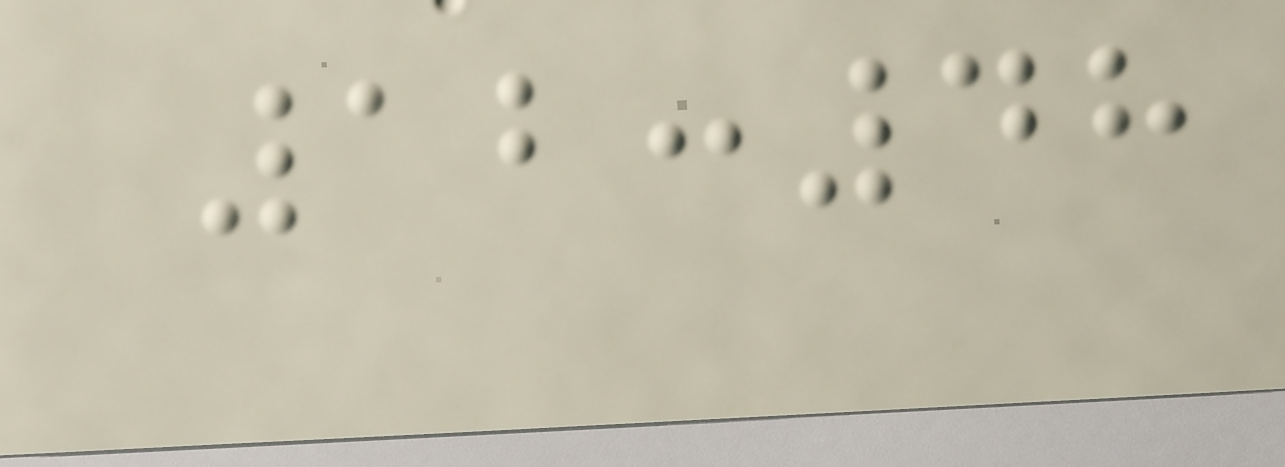12:48
